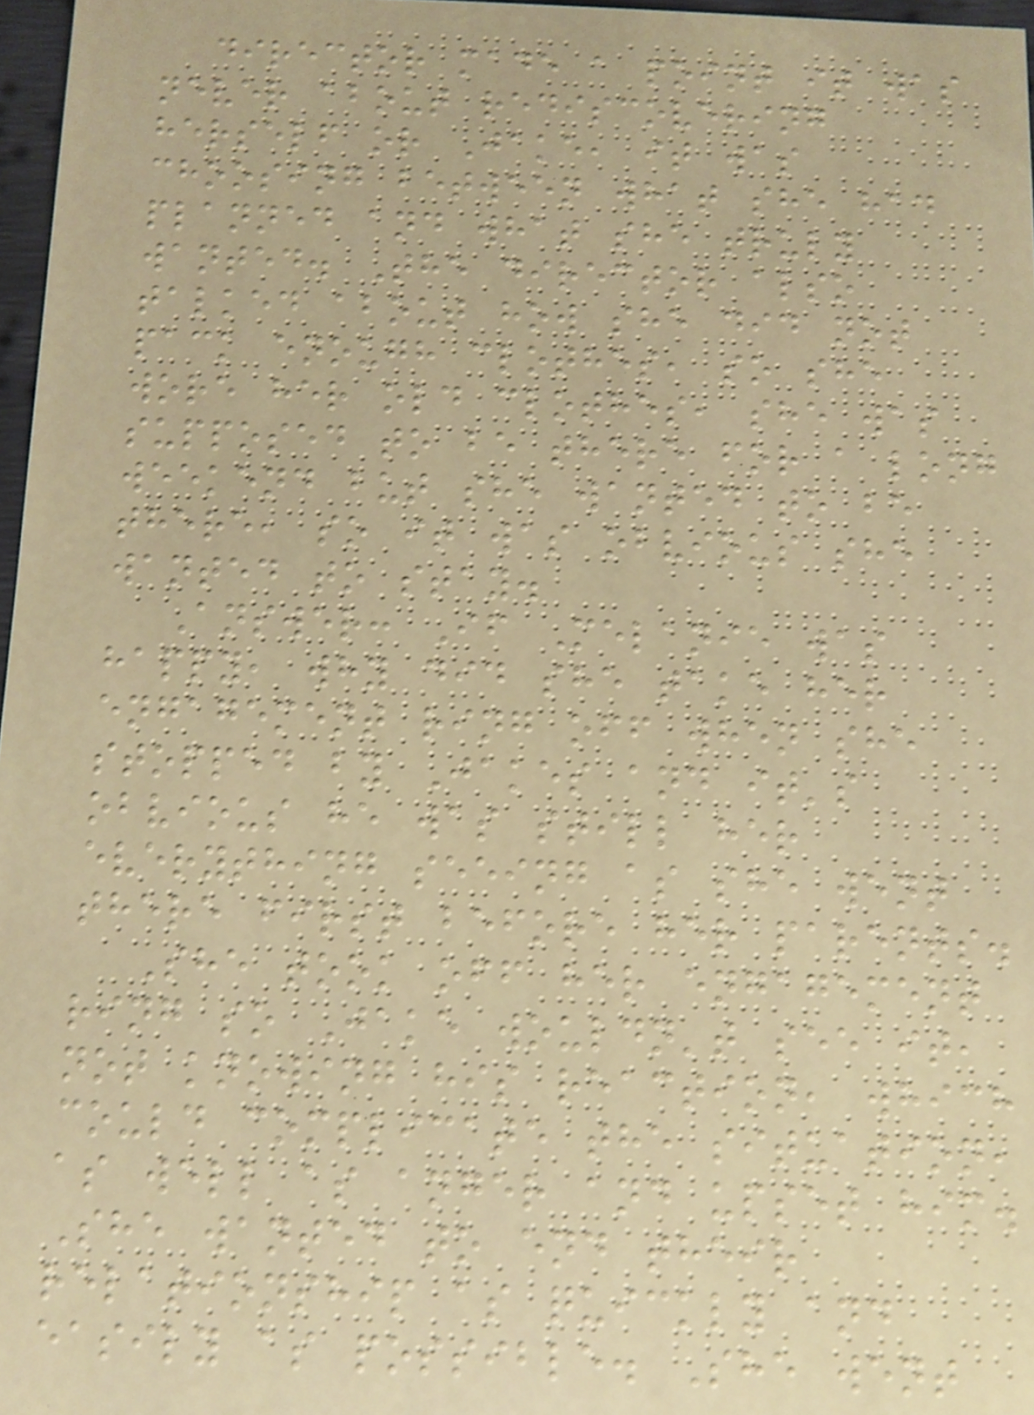director made a point it was
never about rediscovering
herself or Jake, it was
choosing between what she had
planned and what she truly
wanted. The director also
talked about how she did not
pack enough clothes, so she
wore her old clothes, she was
supposed to be there for a long
weekend but she wanted to be
there, so it was obvious she
wanted to stay.
Answer: If Melanie was
happy, why did she take her
engagement ring off when she
stopped by Jakes and it's
obvious he was still her
everything seeing as she went
there first before her parents.
She took off her engagement
ring so Jake wouldn't see it,
not knowing his reaction, which
could complicate the situation,
as well as anger and upset him.
She wanted to end their
relationship as quickly and
easily as possible. She went
